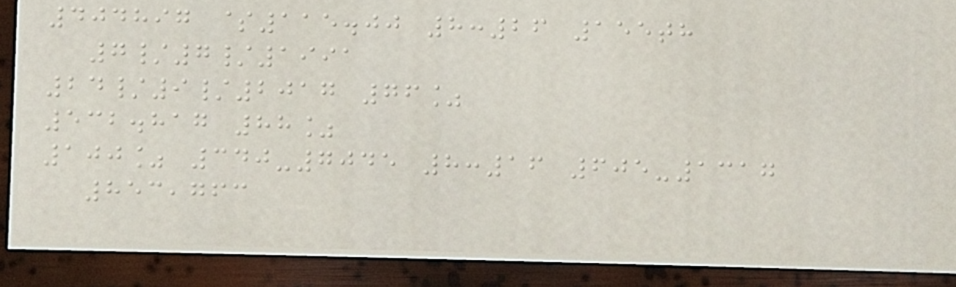404897 $115.00 8:26 155th
7/7/1991
24/9/2017 76%
532.817 88%
100% 340-7045 8:16 605-1317
853,763
